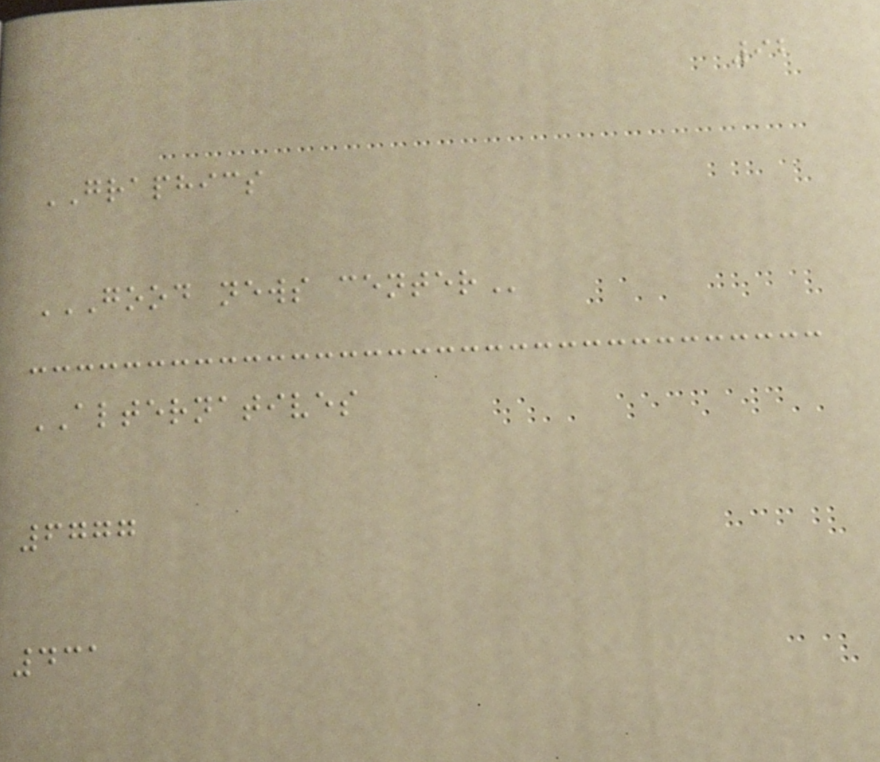92
GRAPHICS
GOOD NEWS CENTER
ALTERNATIVES
6777
431
